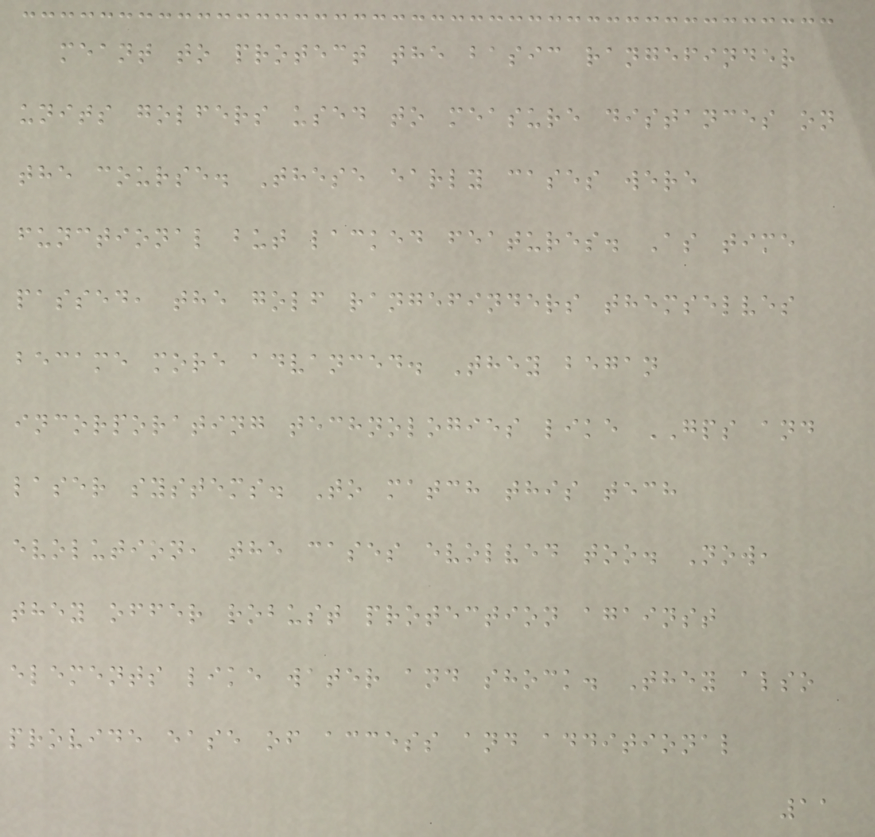meant to protect the basic rangefinder
units golfers used to measure distances on
the course. These early cases were
functional but lacked features. As time
passed, the golf rangefinders themselves
became more advanced. They began
incorporating technologies like GPS and
laser systems. To match this tech
evolution, the cases evolved too. Now,
they offer robust protection against
elements like water and shock. They also
provide ease of access and additional
11
